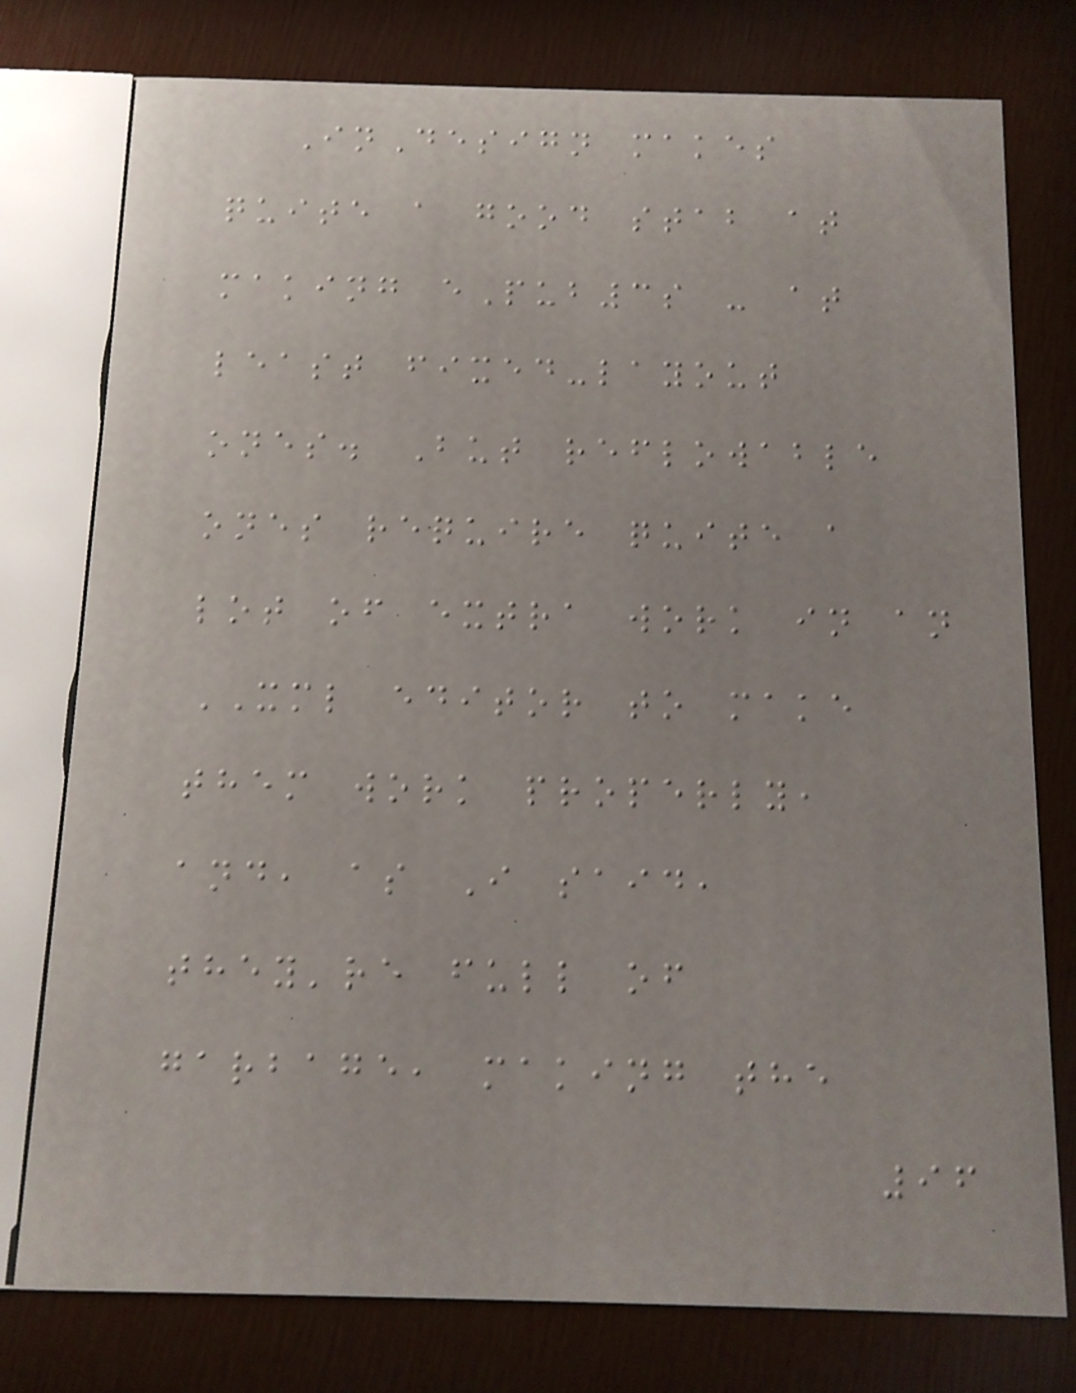InDesign makes
quite a good stab at
making ePub3s - at
least fixed-layout
ones. But reflowable
ones require quite a
lot of extra work in an
XML editor to make
them work properly,
and, as I said,
they're full of
garbage, making the
96
